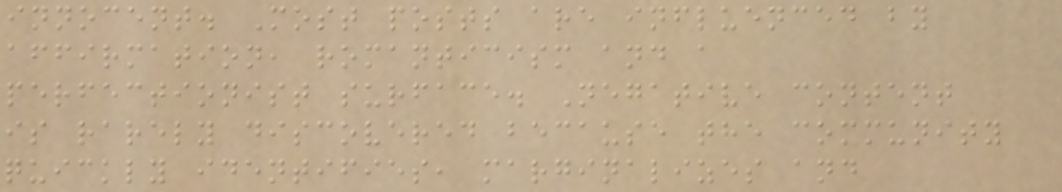innocent. Most posts are influenced by
affirmation, romanticism and a
perfectionist surface. Negative content
is rarely discovered because the community
quickly identifies, marginalizes and
